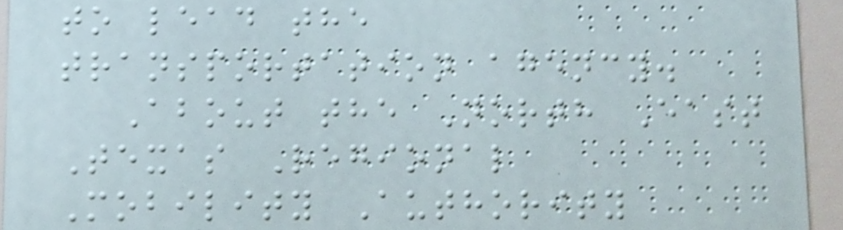to lead the
transportation agency.
About the North East
Texas Regional
Mobility Authority
